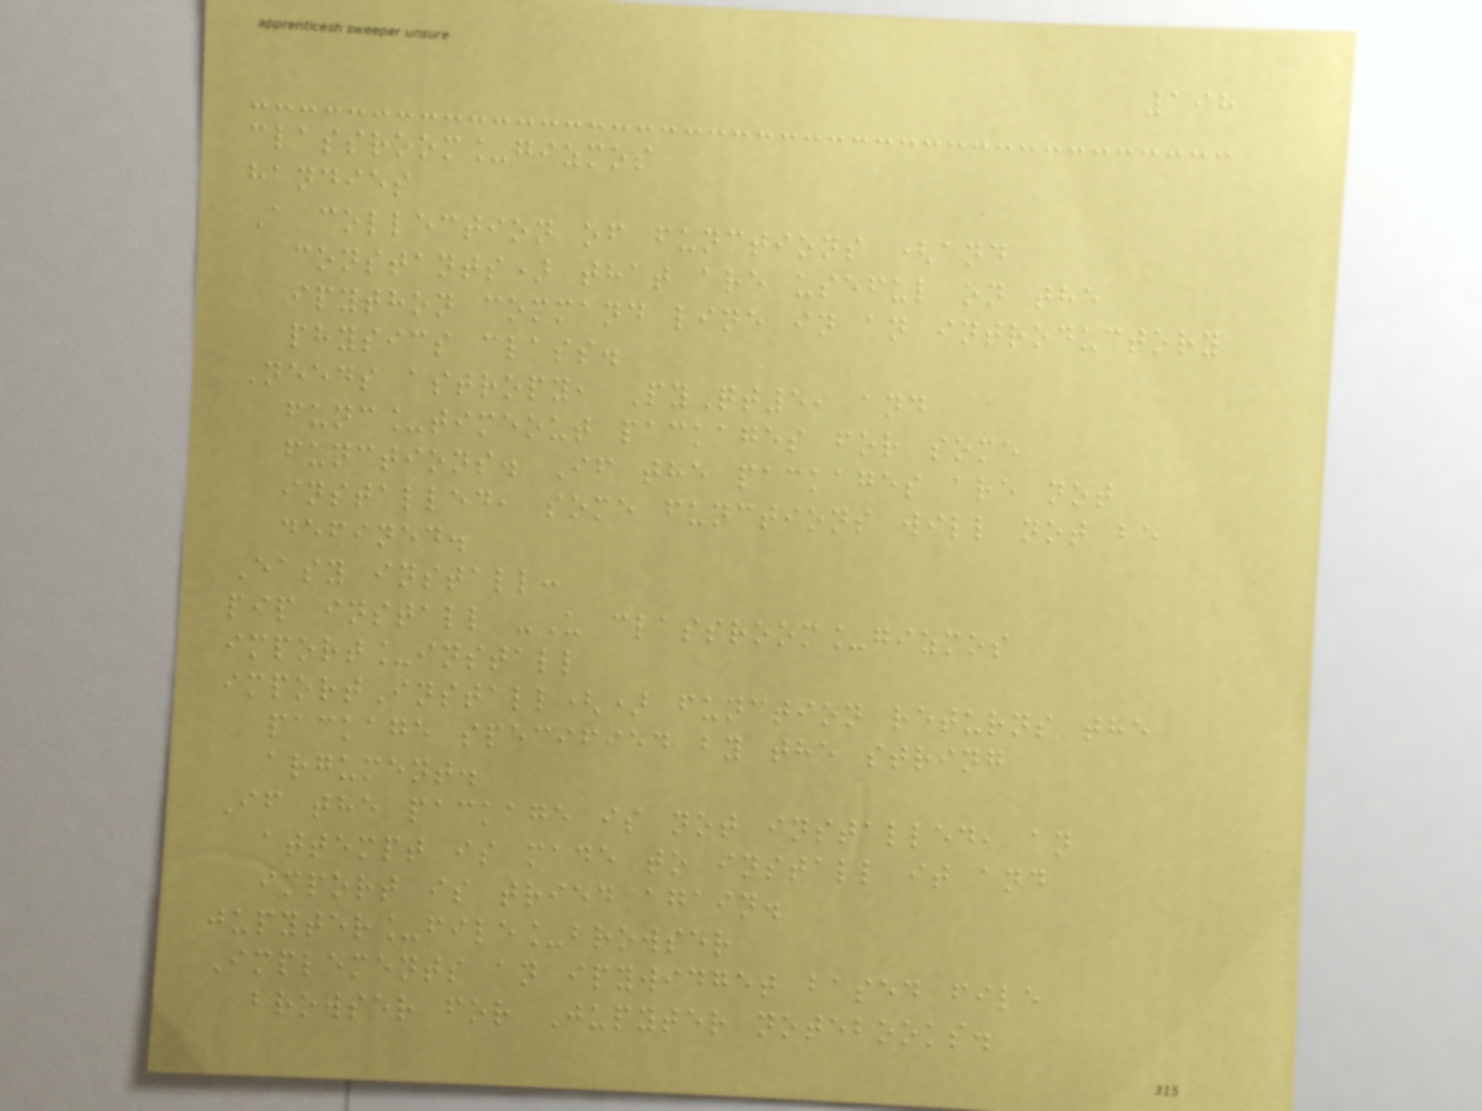198
classroom_gizmos
handies
A collection of functions (and
constants) that are useful on the
ipython command line in an introductory
physics class.
Needs astropy, PyQt5, and
func_timeout packages for some
functions. If the packages are not
installed, some functions will not be
defined.
Easy install:
pip install -U classroom_gizmos
import_install
importInstall() function returns the
package specified by the string
argument.
If the package is not installed, an
attempt is made to install it and
import is tried again.
jupyter_file_browser
Implements an ipywidget based file
browser for Jupyter notebooks.
